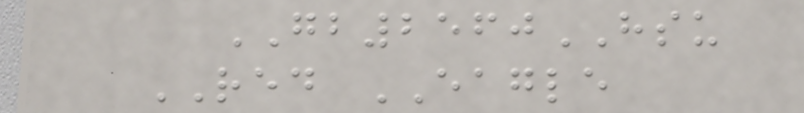GB2560HSU
RED EAGLE
